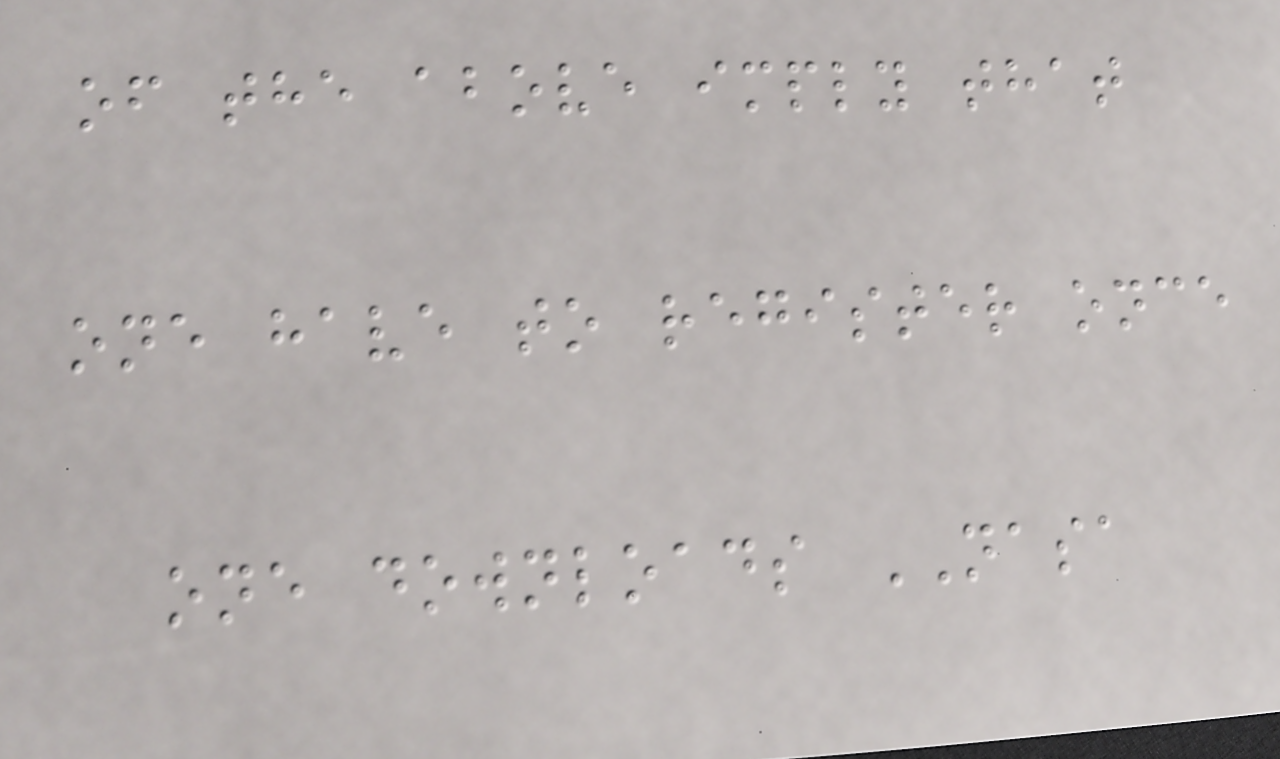of the above imply that
one have to register once
one downloads NASA
